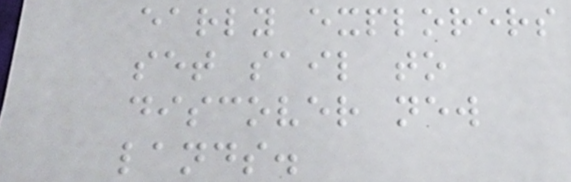early explorers
set sail to
discover new
lands.
